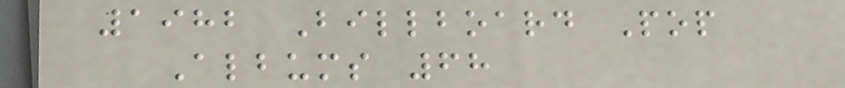1982 Billboard Pop
Albums 68
